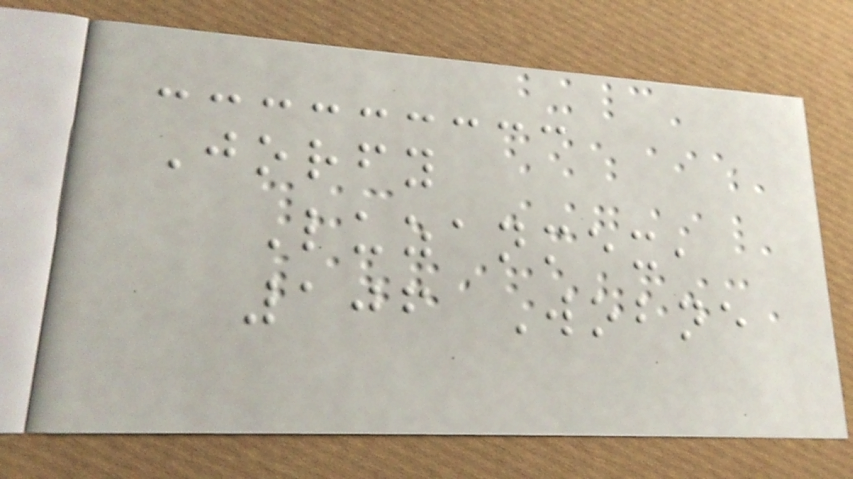Jorfy
Luzanmex,
106 Wobne
